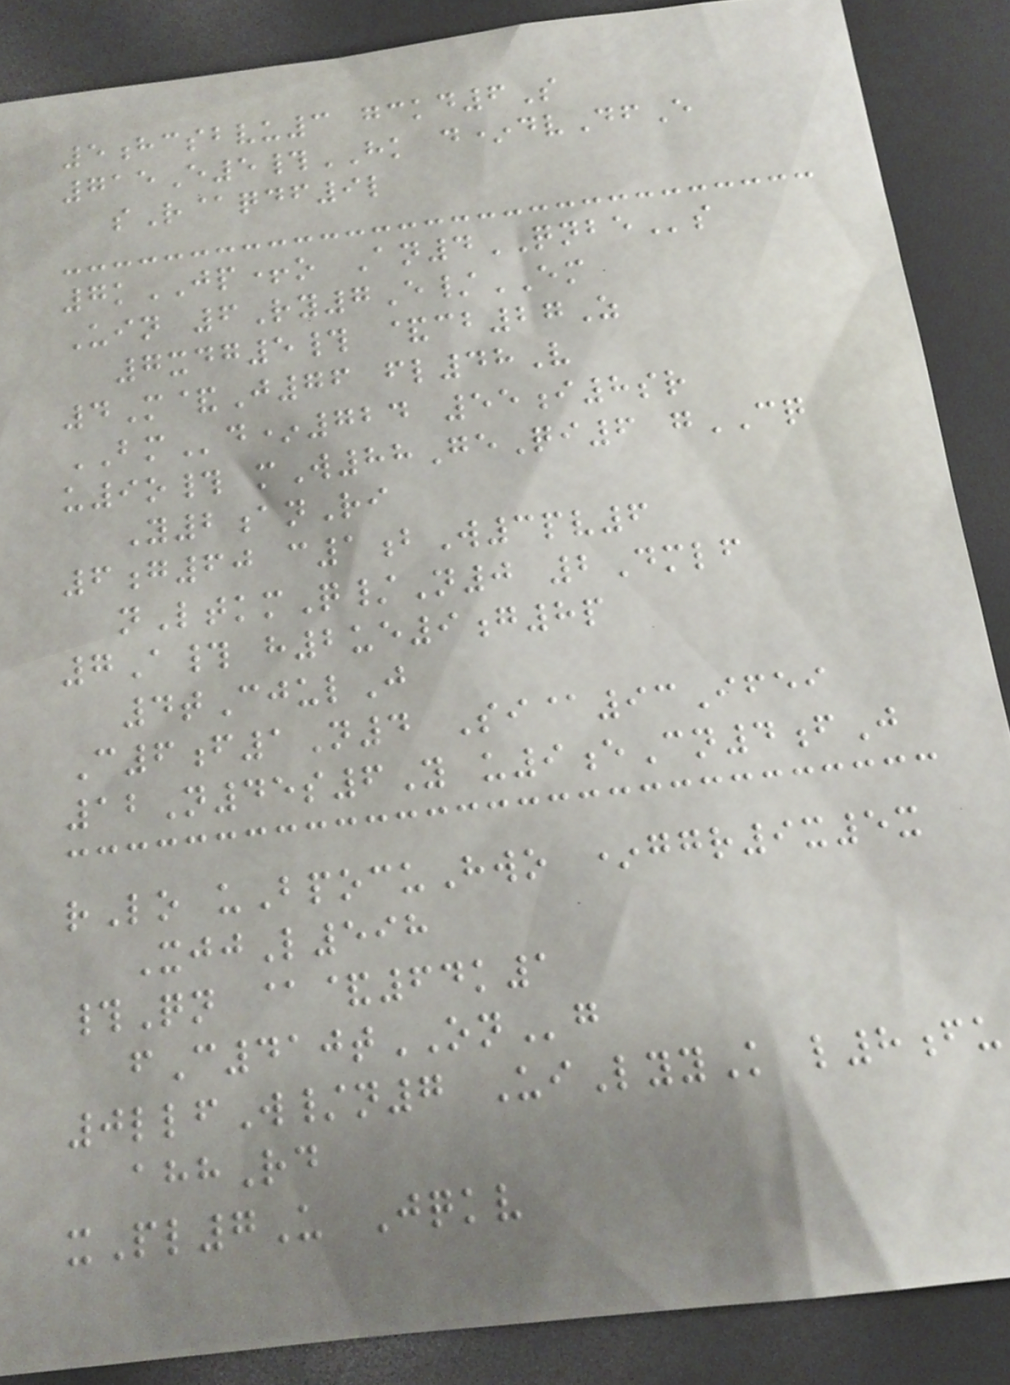5hcsbvu3 gckd6S
715E5#HK d*dvDfE
sR@qdf9l
7kJP+o An4QNBEs
Uin 6Ry7E/EM
7xdg5# &cb27Z
4M&J76 fl48V
BMd*724 55i8sr
u9o# mW88GeQi6 gCQ
Y2anRi
6g60 c1bW3pv6
nLtkmQ/N0 2Dmlf
7A# h2ue9g8p
4tCjulJ
C6f1N4 Si@93Ifei
12N45s6Y u9eCn4fJ
rLo uBpocuHwo *ggr9x5x
XjjL598
#Qn @&64k1
fC410tONg
0llfW/n7 UiLyyK l8fu
ahhRd
xPl7U Jqkv
